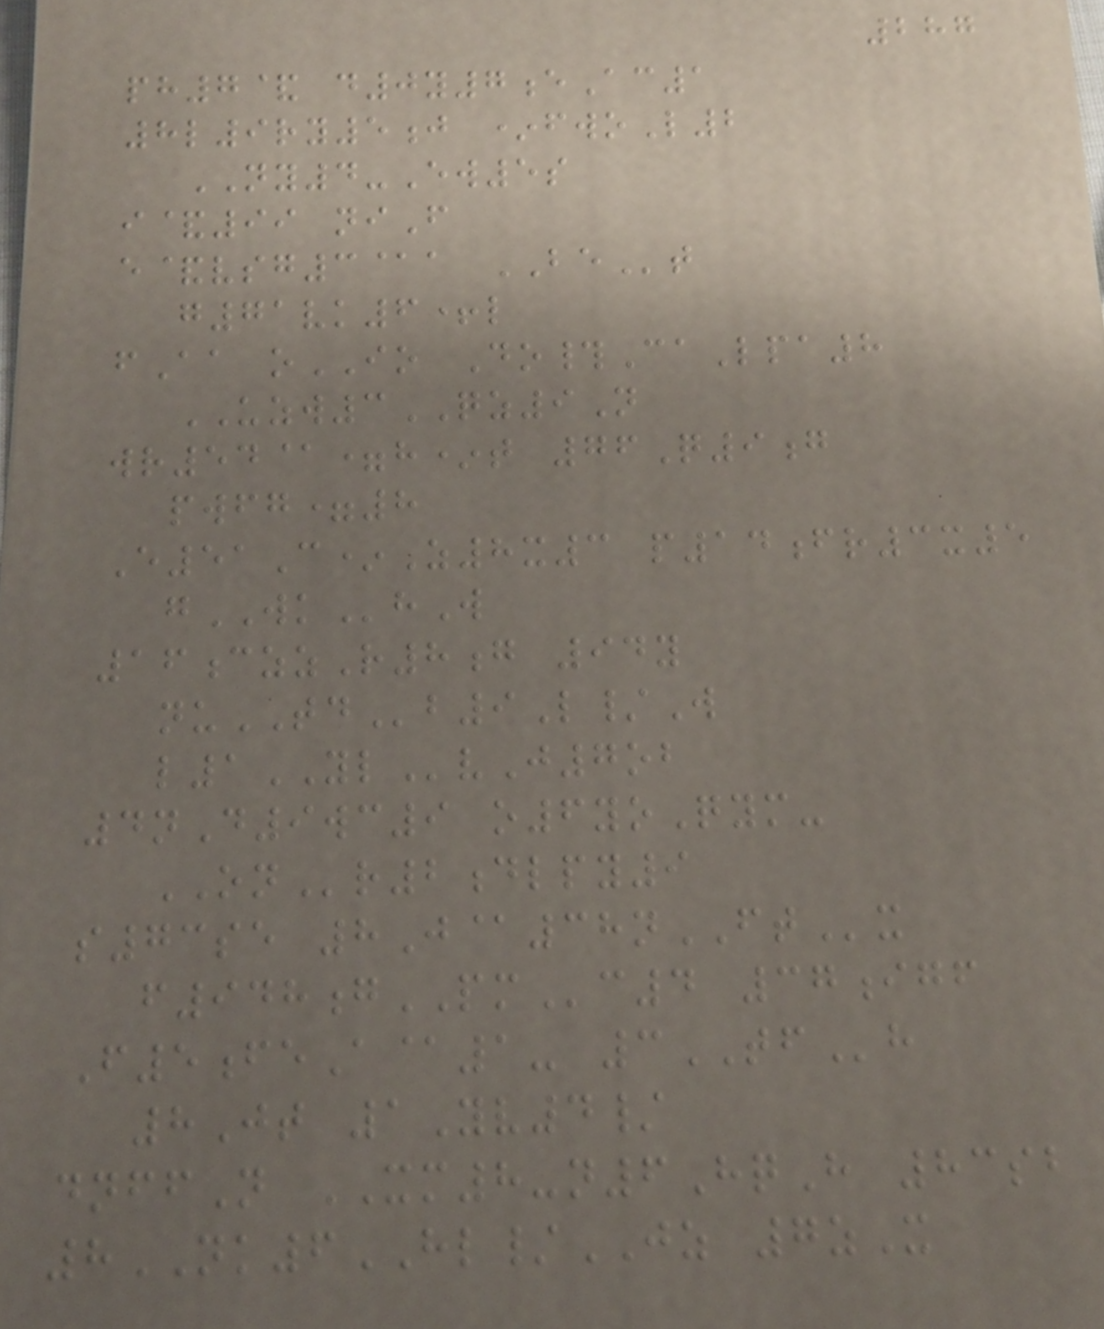287
ph7& d0y7eAc1
8l9ry5j *fwoL2
NY4-Ew5s
i&99 niF
e&vsg3@a BEt
g71vk6+l
fAa oIO Do#CaLpa8
UZW3QZ9N
wr54@=h*t 76Q9g
pwfg=8
E51C*Z8x3 p14fr3x5
gWKhW
16czzR8g 94y
nuTDb9L/W
l1YLvJ7ob
4nD9wc9 o6yoQym-
ONr2dlpy9
s73se 8J@38nFTx
f948gPMc4 37igf
F5feA@1- 3TFh
8Jt 1Yv4/
dnffN XM8-n6HqH 83sb
8NK6HL/JZ 7zX
